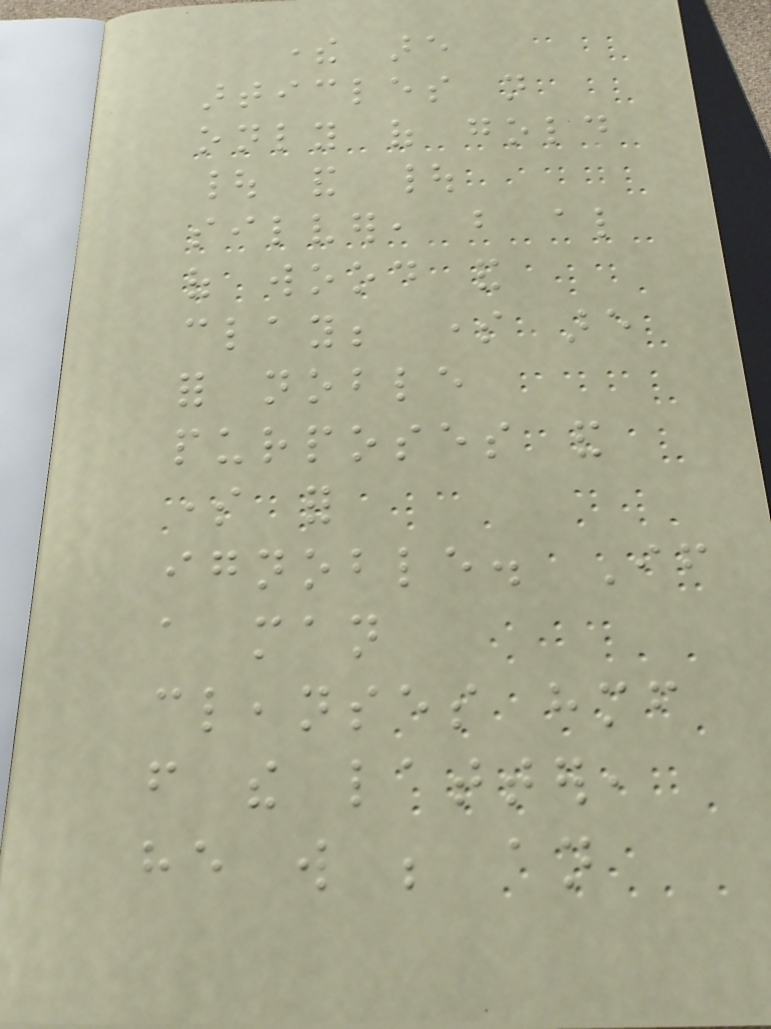there are
articles not
only of gold
| and |
silver, but also
of wood and
clay; some are
for noble
purposes and
some for
ignoble. If
a man
cleanses himself
from the latter,
he will be an
